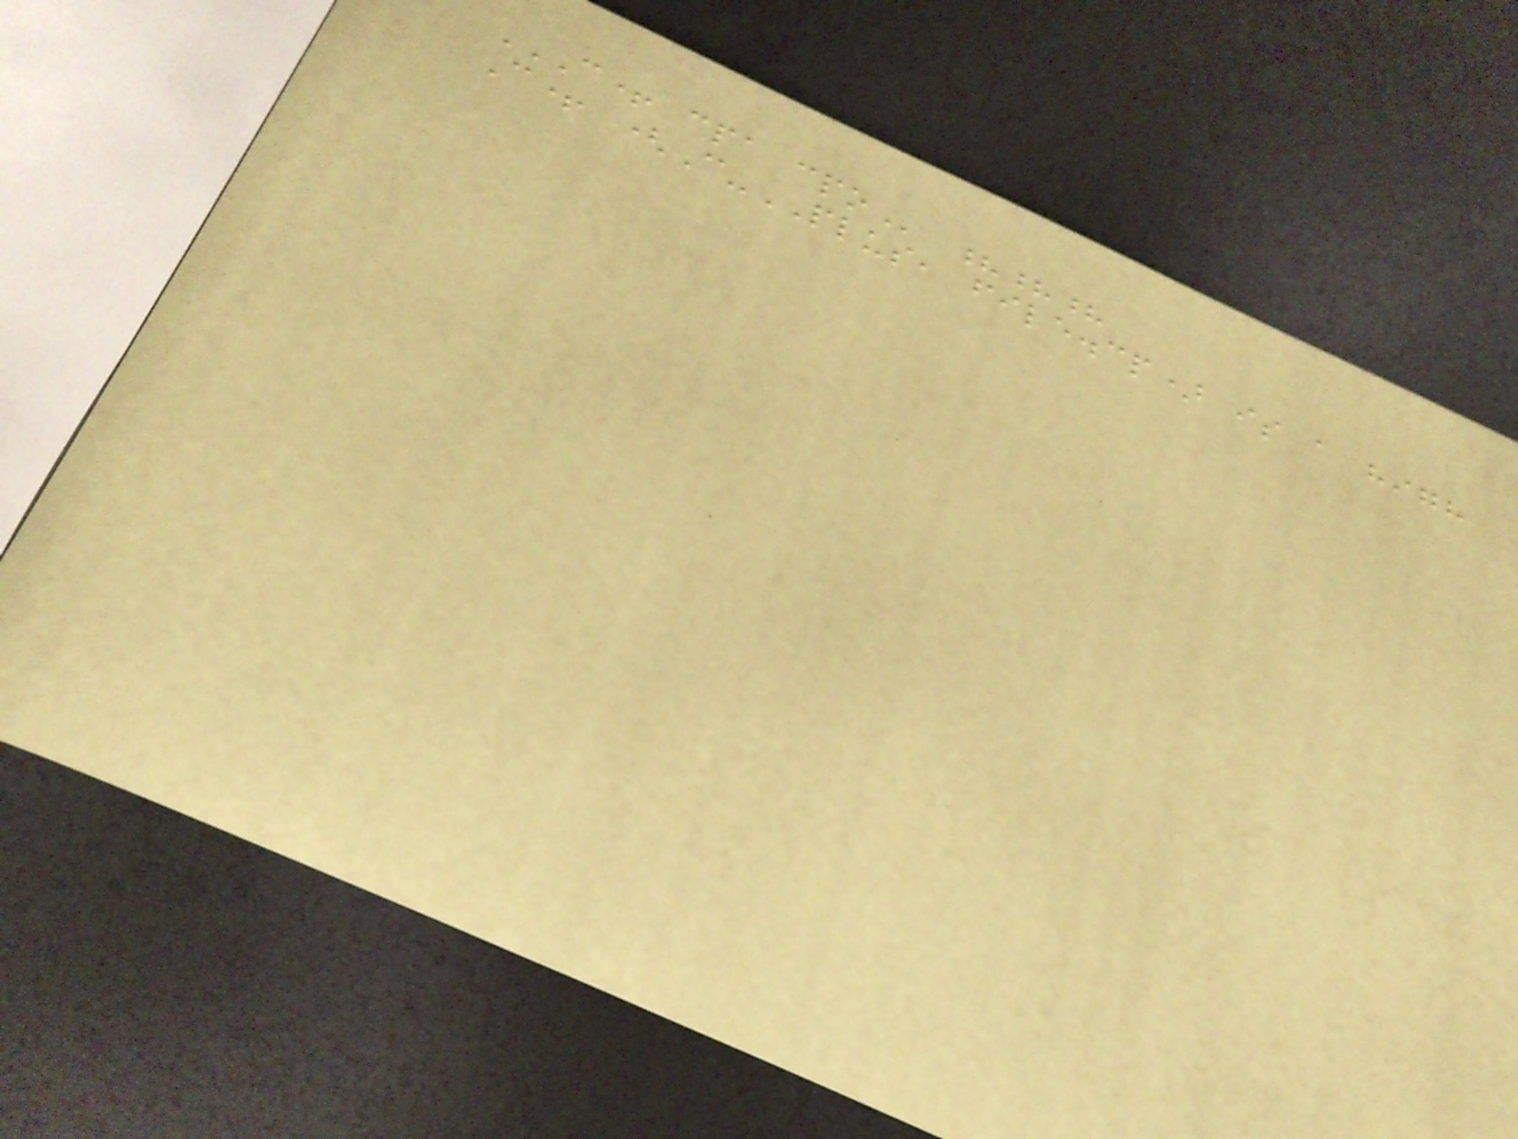C+ CPA CPO ???
C+ (C-PLUS, file.cp) is a high
